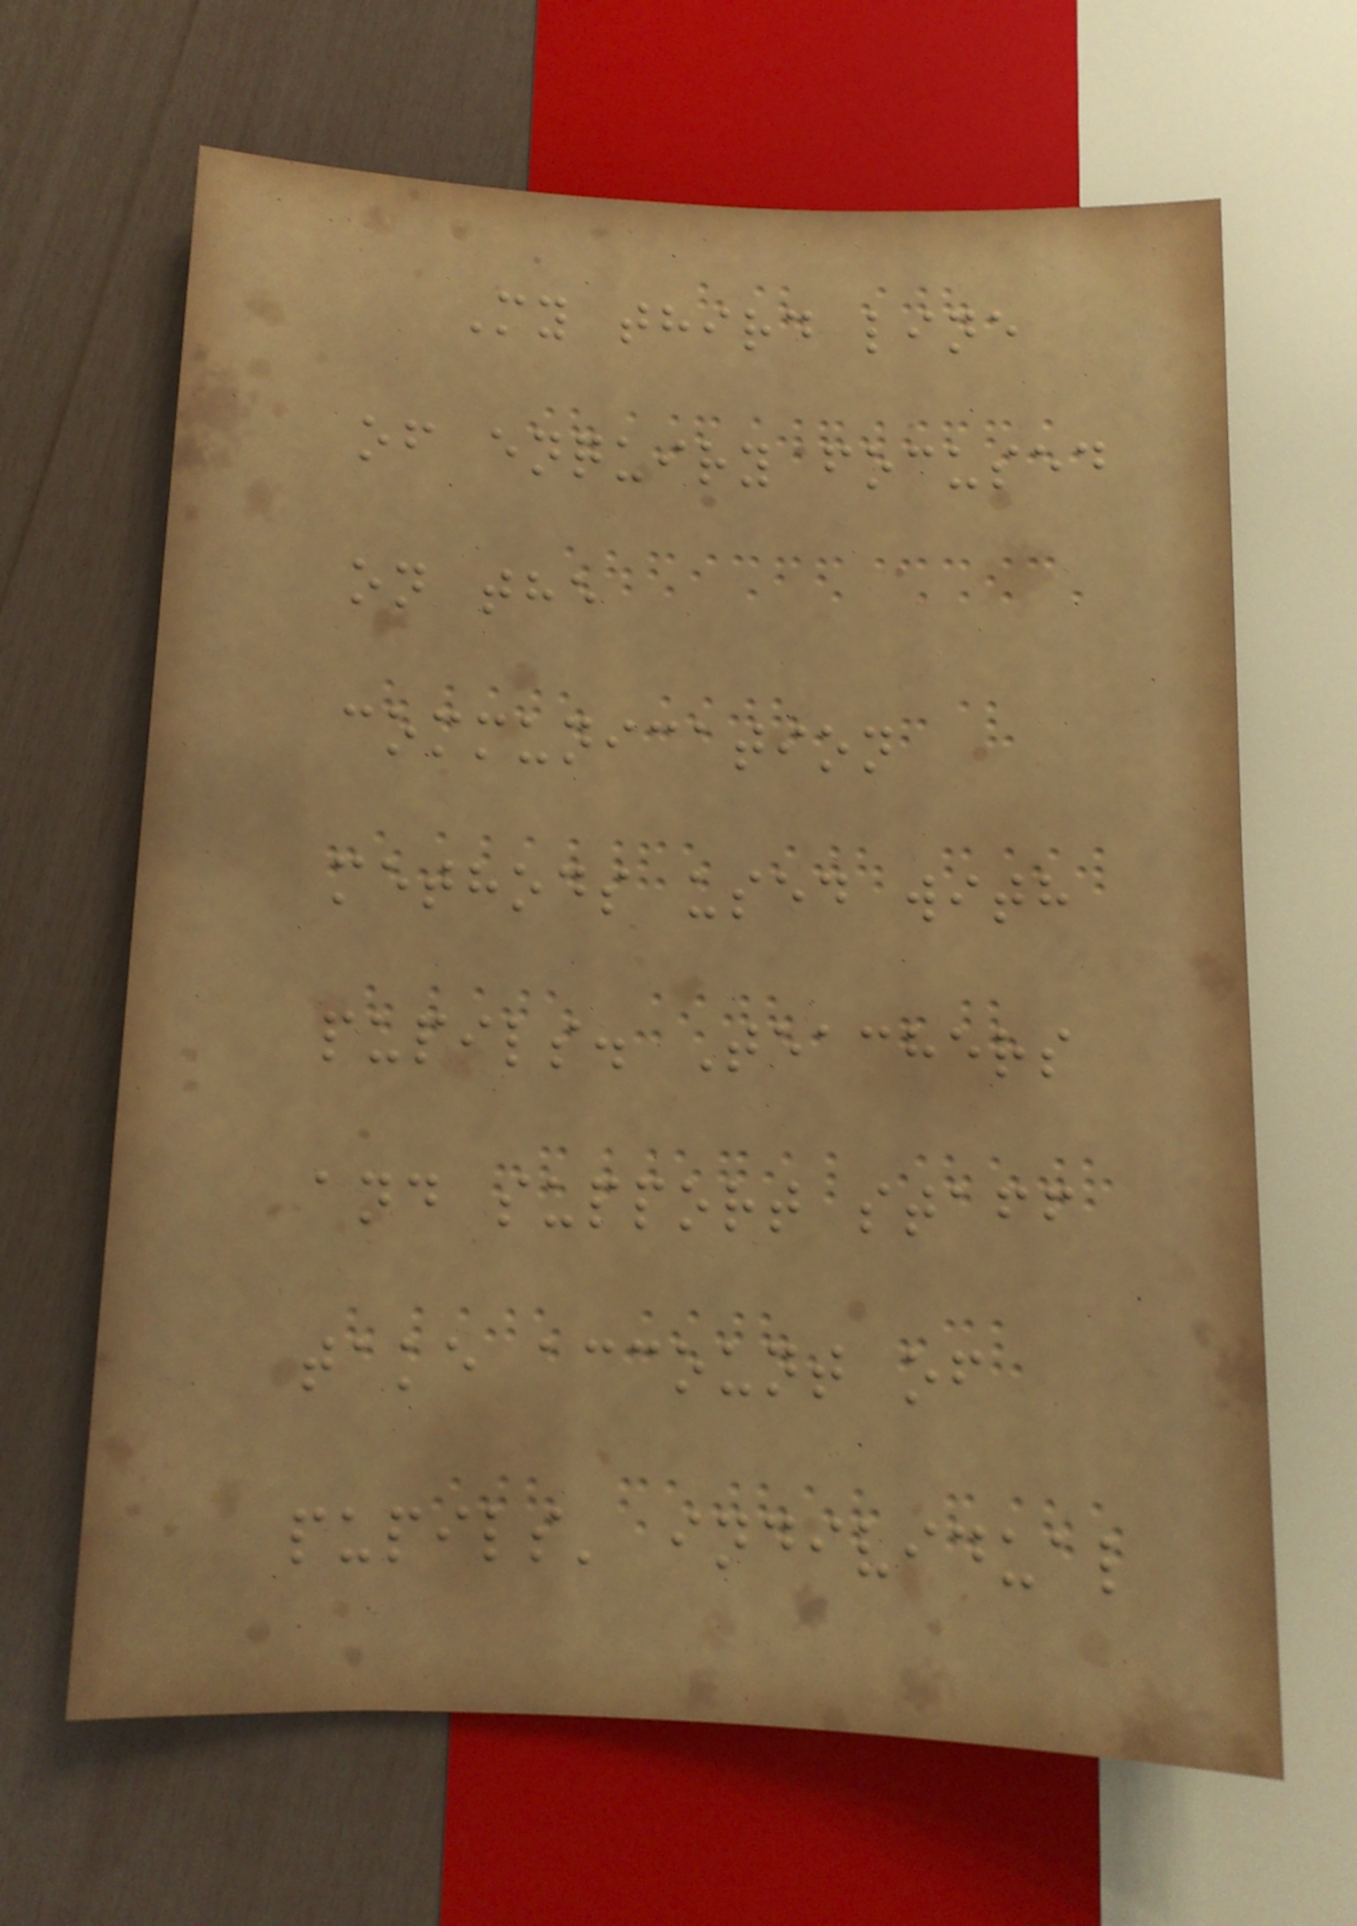My third line
of enquiry focused
on the
communication
methods used with
pupils. Teachers
and support staff
take account of
pupils' individual
